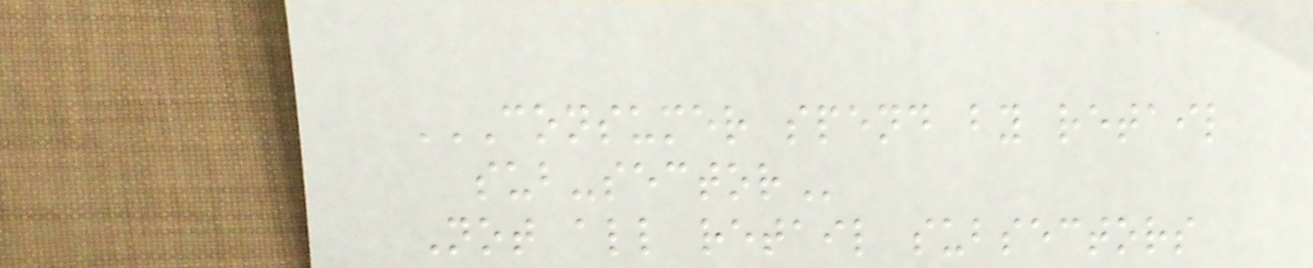CONSUMER SPEND BY RETAIL
SUB-SECTOR
Not all retail subsectors
